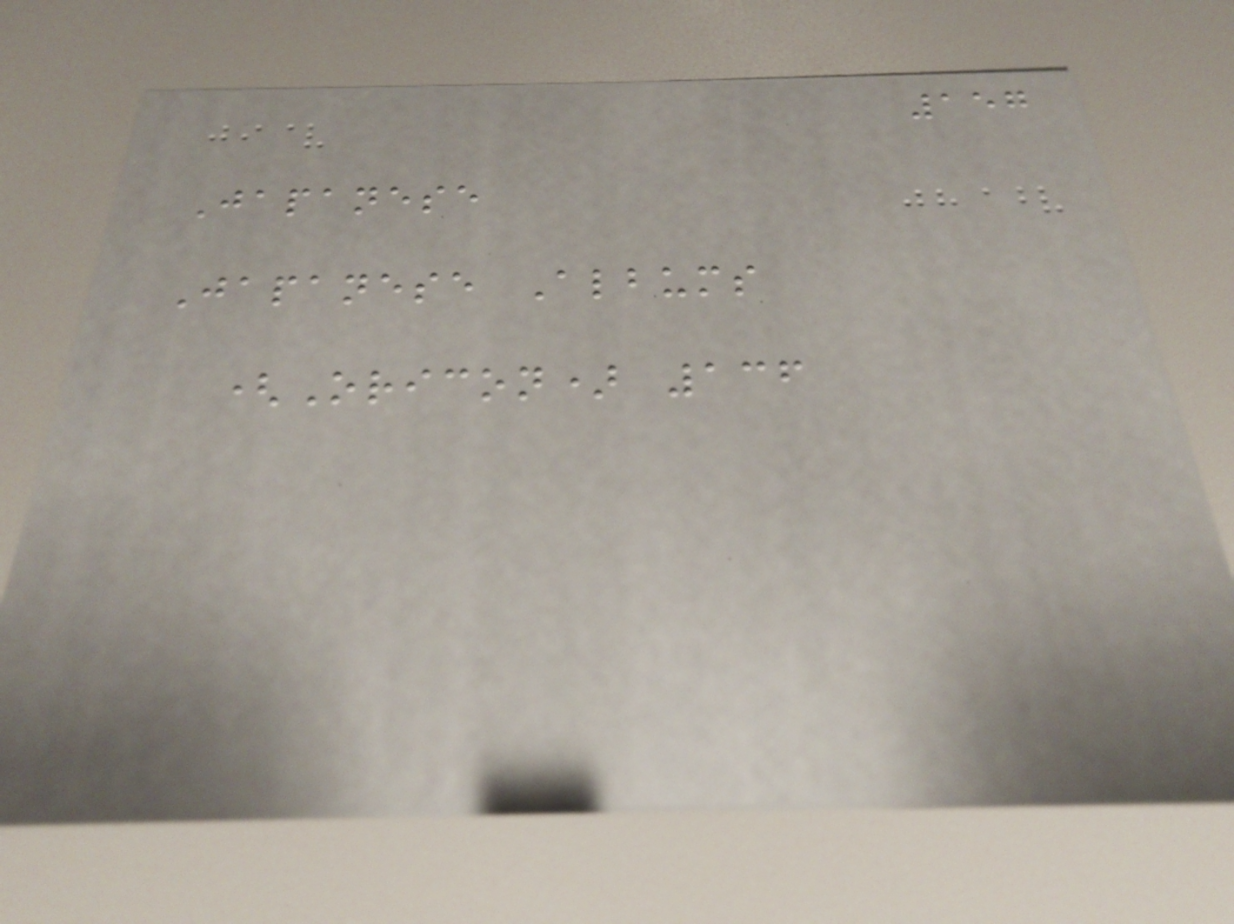157
Japanese
Japanese Albums
(Oricon) 136
